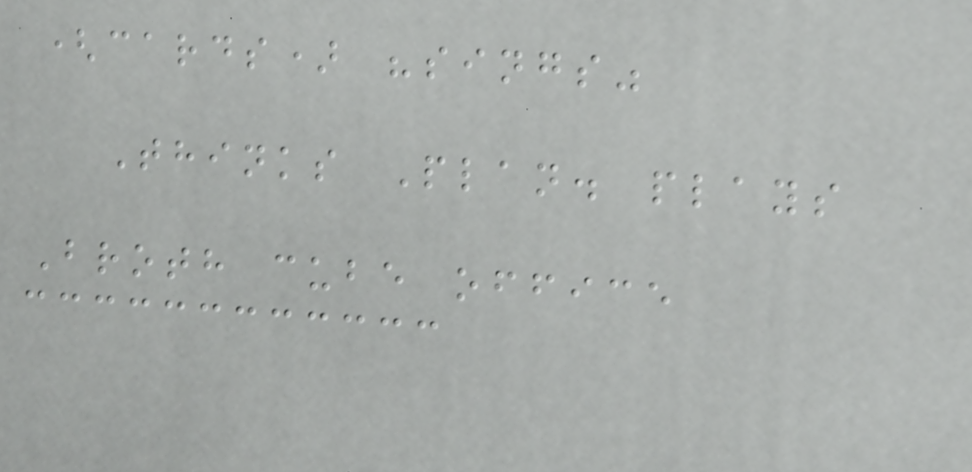(cards) "sings"
Thinks Plan. plays
Broth cube office
